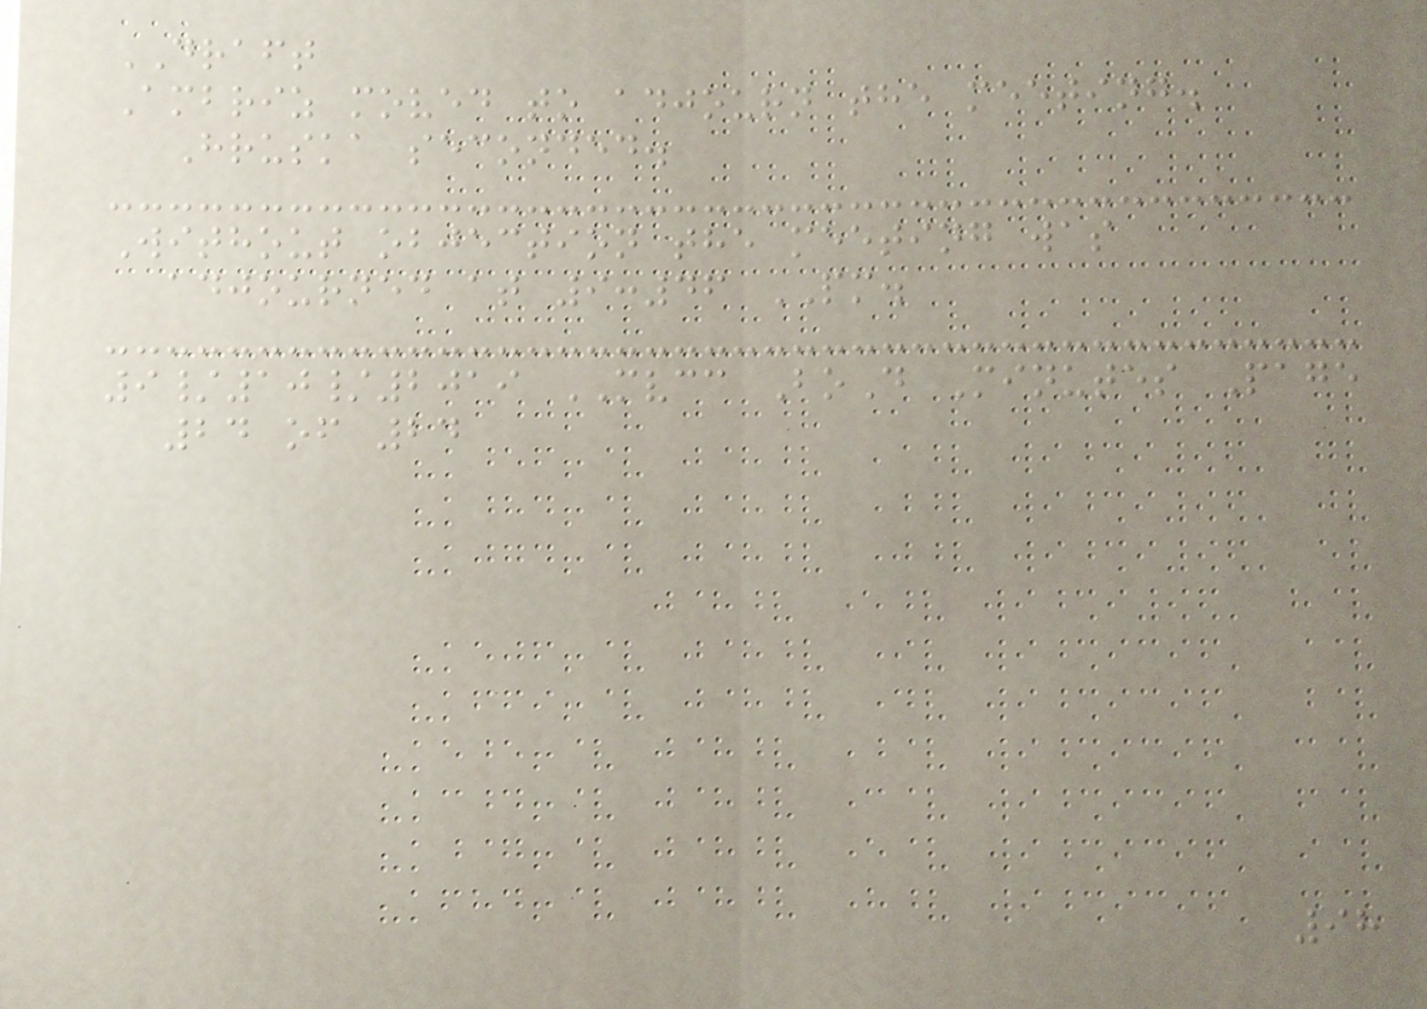DRAFT
Ambriz moved to adjourn the meeting.
Hruska seconded.
Without objection the meeting was
adjourned at 9:46 PM.
9/10/2019 MVCC BoD Minutes Page
24 of 24
98
